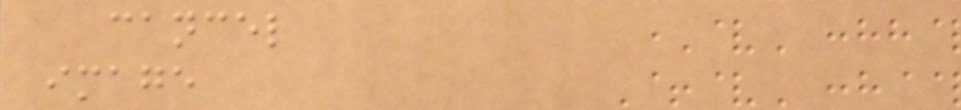cancel
image
